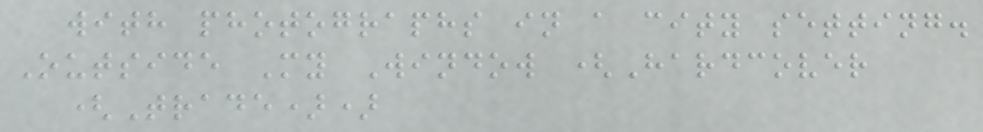with photographs in a city setting.
Outside My Window (Hardcover
(Trade))
